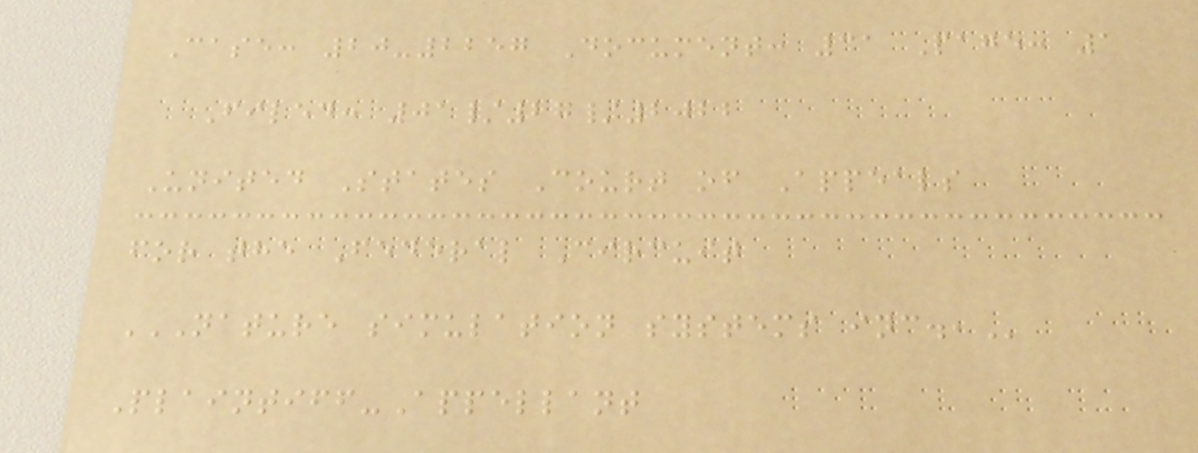Case: 20-2257 Document: 31 Page: 1
Filed: 01/27/2022
United States Court of Appeals
for the Federal Circuit
NATURE SIMULATION SYSTEMS INC.,
Plaintiff-Appellant
